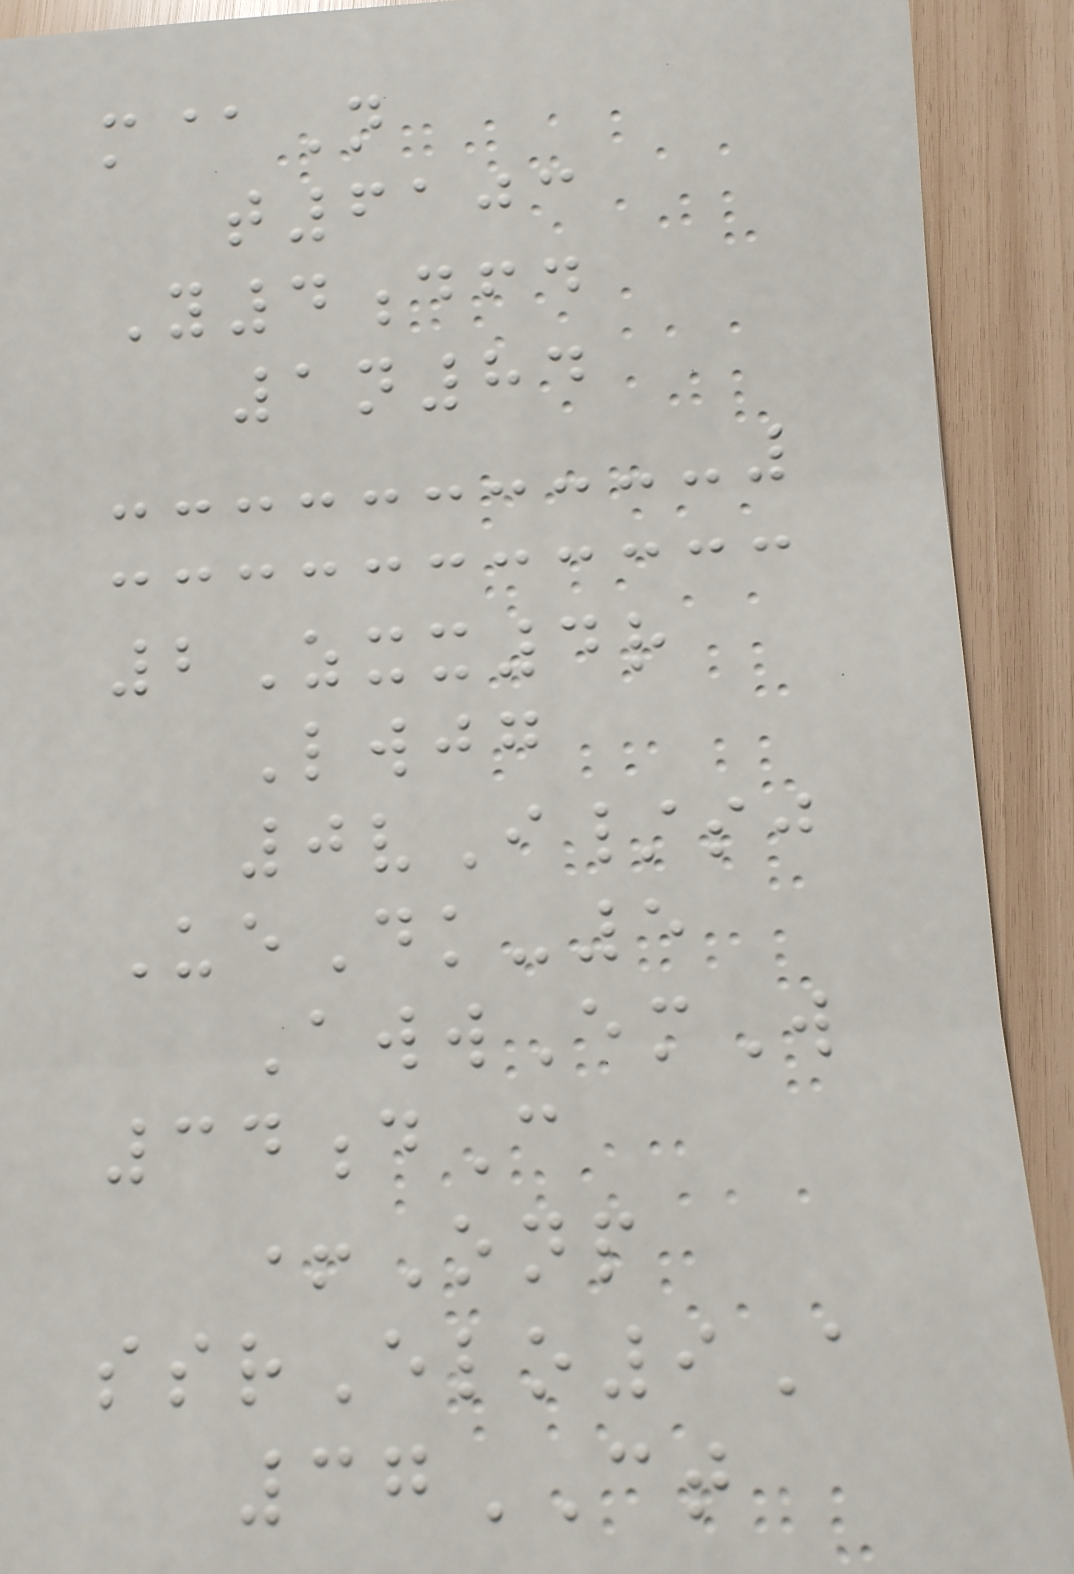m@N
t6103
Y4dfd
1n84
2Zxx4r
Lwjg
0vI/sj
UeDk-5
AwwEmW
34dC
+Onp
ssrElo9A
37CT
